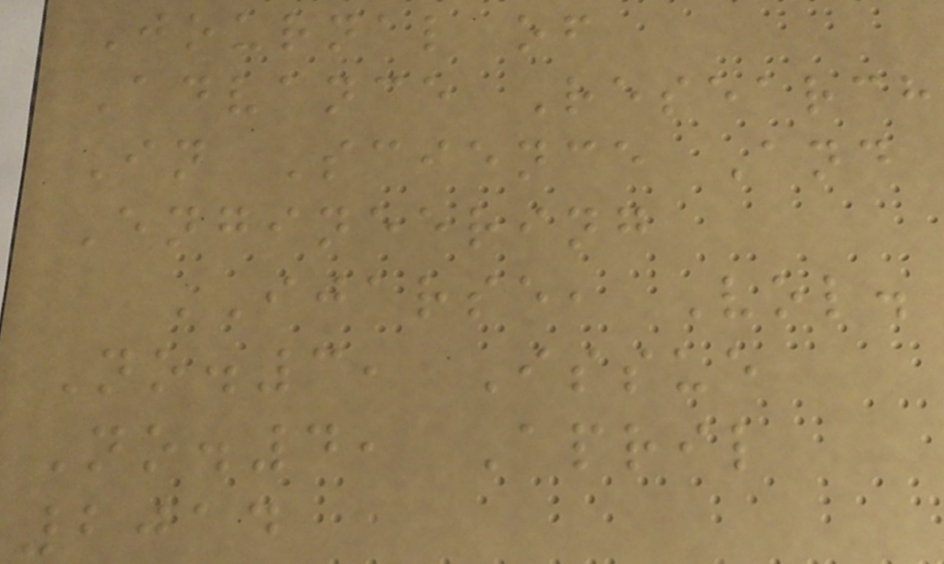Journal of
Advance Research
In Science And
Engineering
IJARSE, Vol.
No.3, Issue
No.4, April
2014
